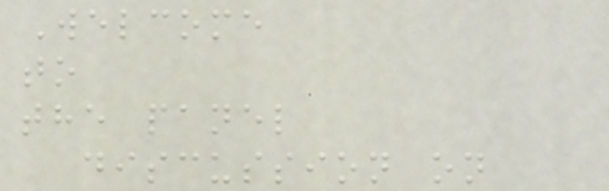Welcome
to
the panel
discussion on
